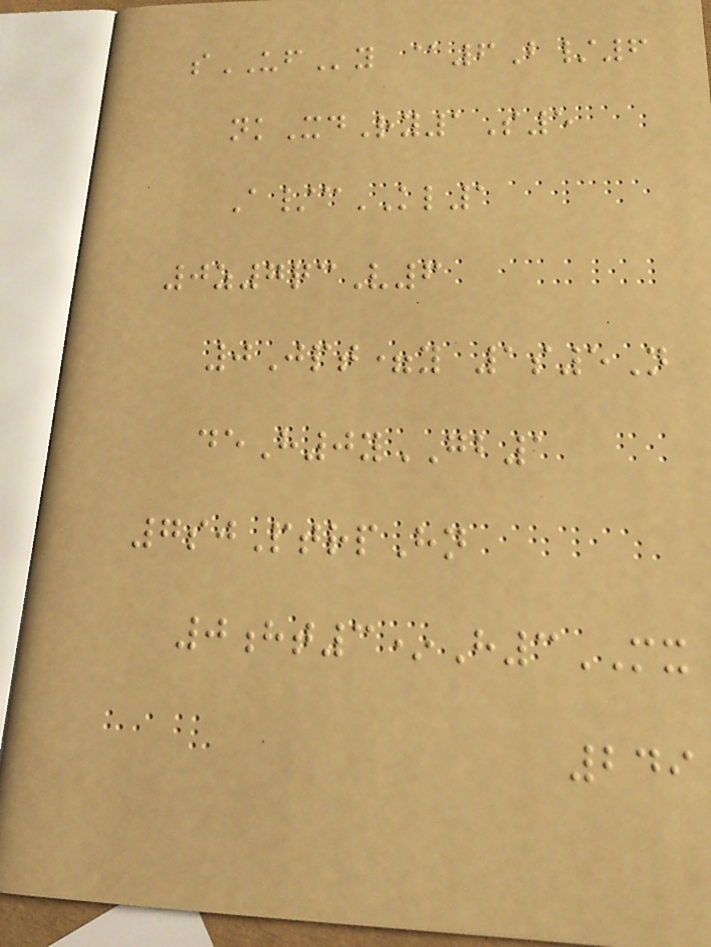sUFy @6B/6
nkXdRy1S5
A/cKL1
0z7qcV6
0Jpt=y 1s5N
deH0yGB1
7sjPtrpHn
0ht3*H3MX
249
